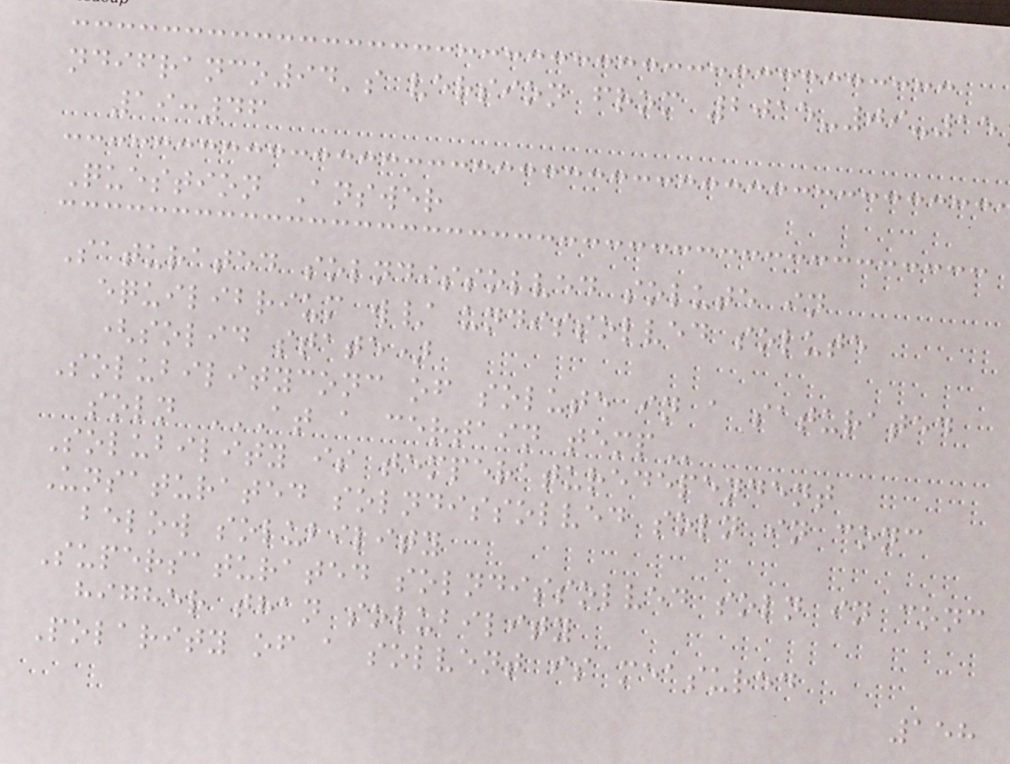ndifranco94's version from 2015-09-15
19:46
Question Answer
Saturated solndissolved solute in
equilibrium w/ undissolved solute
(solid state)
Solubilityconc of solute in a saturated
soln AT A CERTAIN TEMP
Solubility is temperaturedependent
Unsaturated solndissolved soln in conc
below solubility
Supersaturated solndissolved soln in conc
higher than solubility
Polarity of a solvent is measured
158
